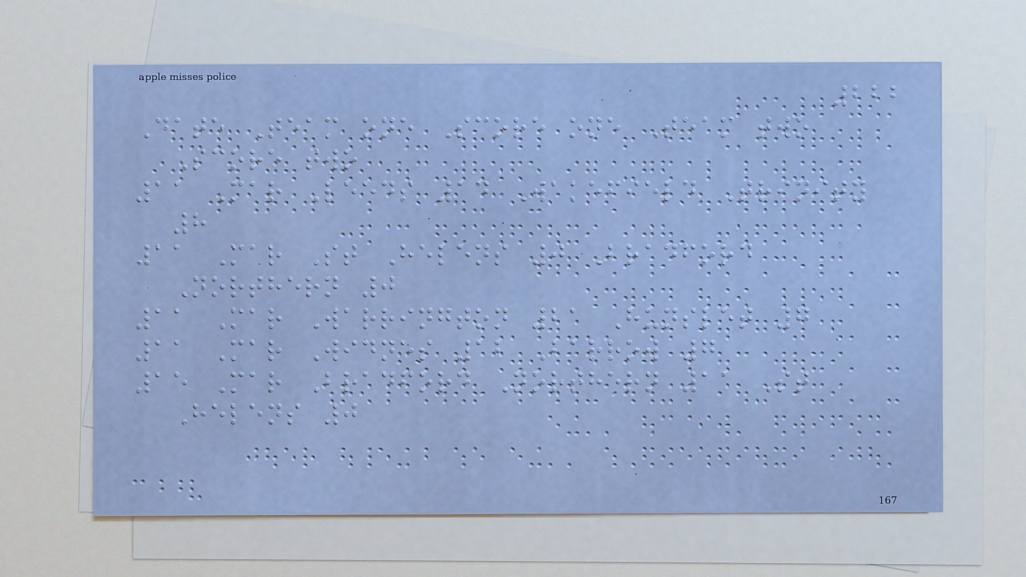222
Date Team one Score one Team two
Score two
11 Mar Leeds 14 Wakefield Trinity
8
11 Mar St Helens 0 Bradford
Northern 0
11 Mar Warrington 21 Hunslet 7
11 Mar Widnes 12 Barrow 7
15 Mar Bradford Northern 11 St
Helens 0
